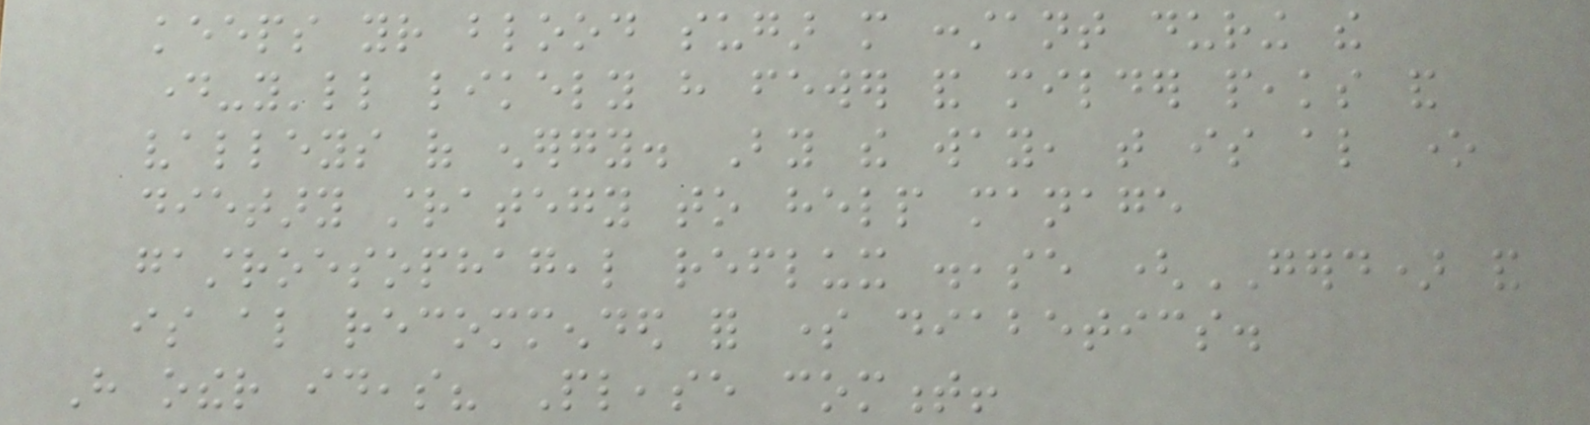keeps your blood sugar more constant during the
day-you'll likely have fewer and milder peaks and
valleys of energy. By the way, that is also one
dietary strategy to help manage
gastroesophageal reflux disease (GERD) and
is also recommended for some diabetics.
Have other ideas? Please comment!
